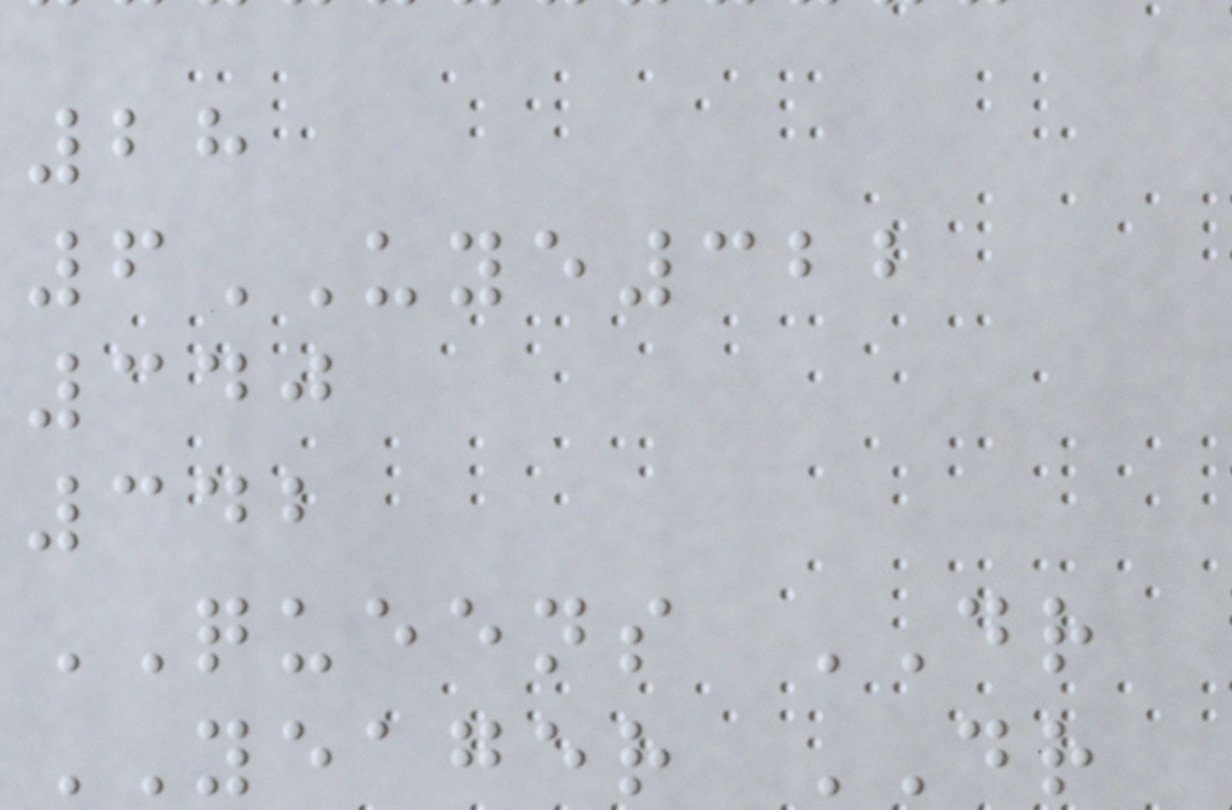28
6UYE322
340
342
QUEENS DR
YEAGER DR
